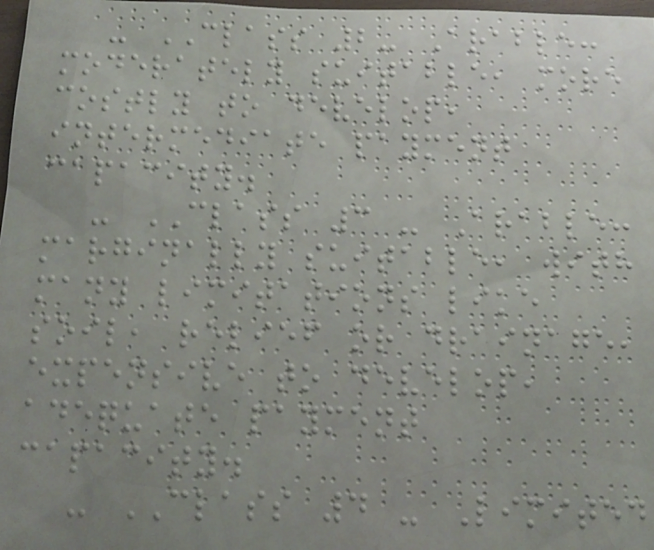- CLASS 2- Arable:
moderately suitable, more
costly to develop,
intermediate payment
capacity.
- CLASS 3 - Arable:
marginally suitable, with
many limitations like
soil, relief or drainage,
expensive to develop,
adequate payment
capacity.
- CLASS 4 - Limited
